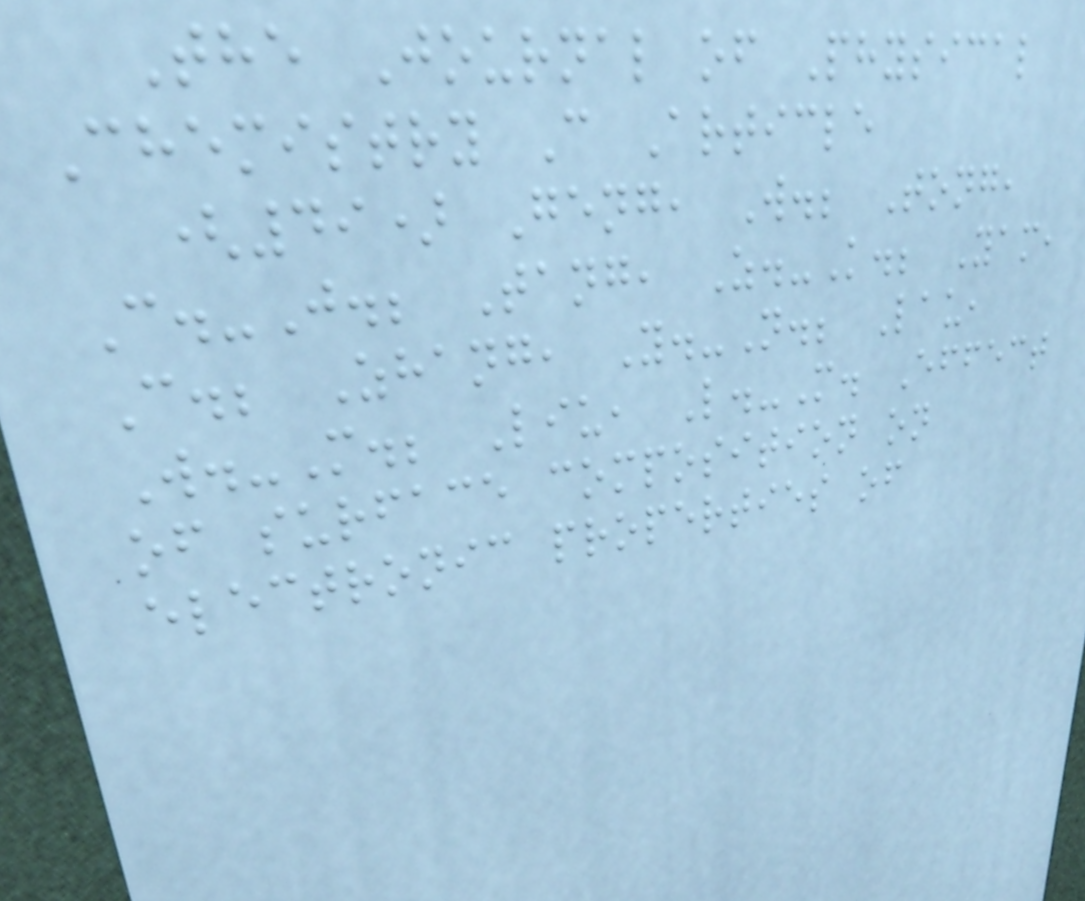The Journal of Physical
Chemistry C Article
(49) Geng, W.; Tong,
C.-J.; Tang, Z.-K.; Yam,
C.; Zhang, Y.-N.; Lau,
W.-M.; Liu, L.-M. Effect
of surface composition on
electronic properties of
